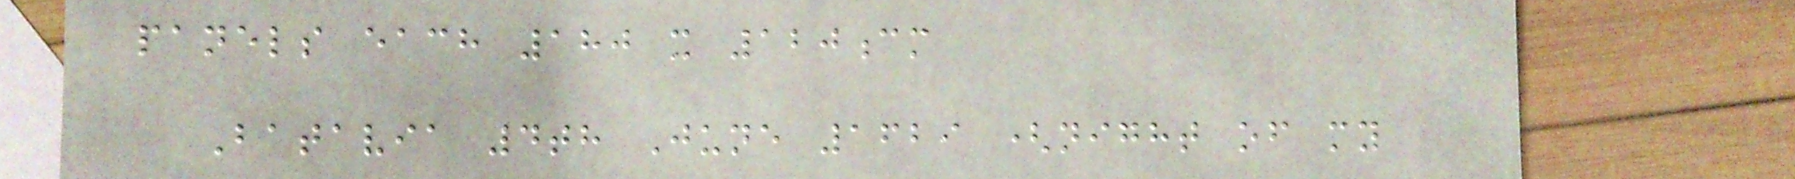panels each 180 x 120cm
Batavia 4th June 1629 (night of my
